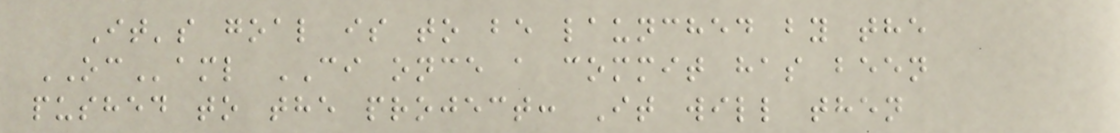It's goal is to be launched by the
OCaml CI once a commit has been
pushed to the project: It will then
